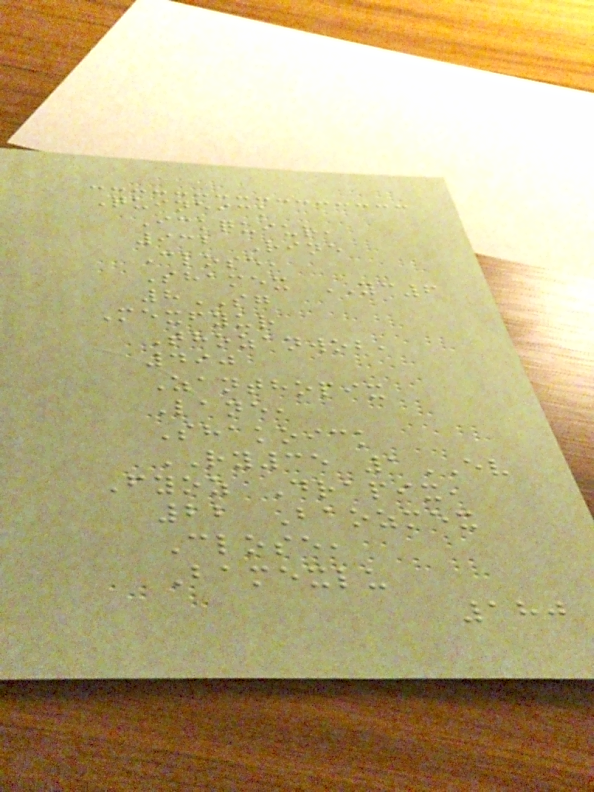Quineick
Ickquiur,
932 Rine
Close,
Shamex YC6
8SG
Mexfyur
Thozanwob,
490
Zanthopix
Lane,
Shakoick
RY35 1EV
Fyoz Drapix,
22 Baozmex
Close,
Bamexlu
180
